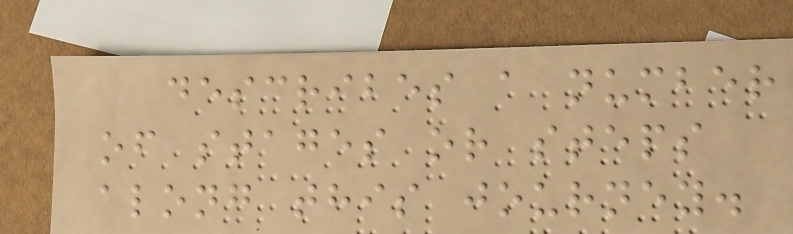describes a number
of stages or steps
along this journey.
